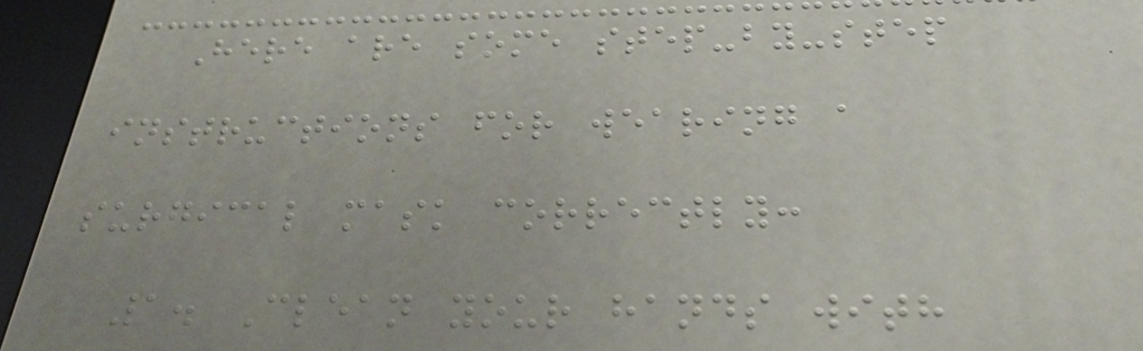Here are some step-by-step
instructions for wearing a
surgical mask correctly:
1. Clean your hands with
